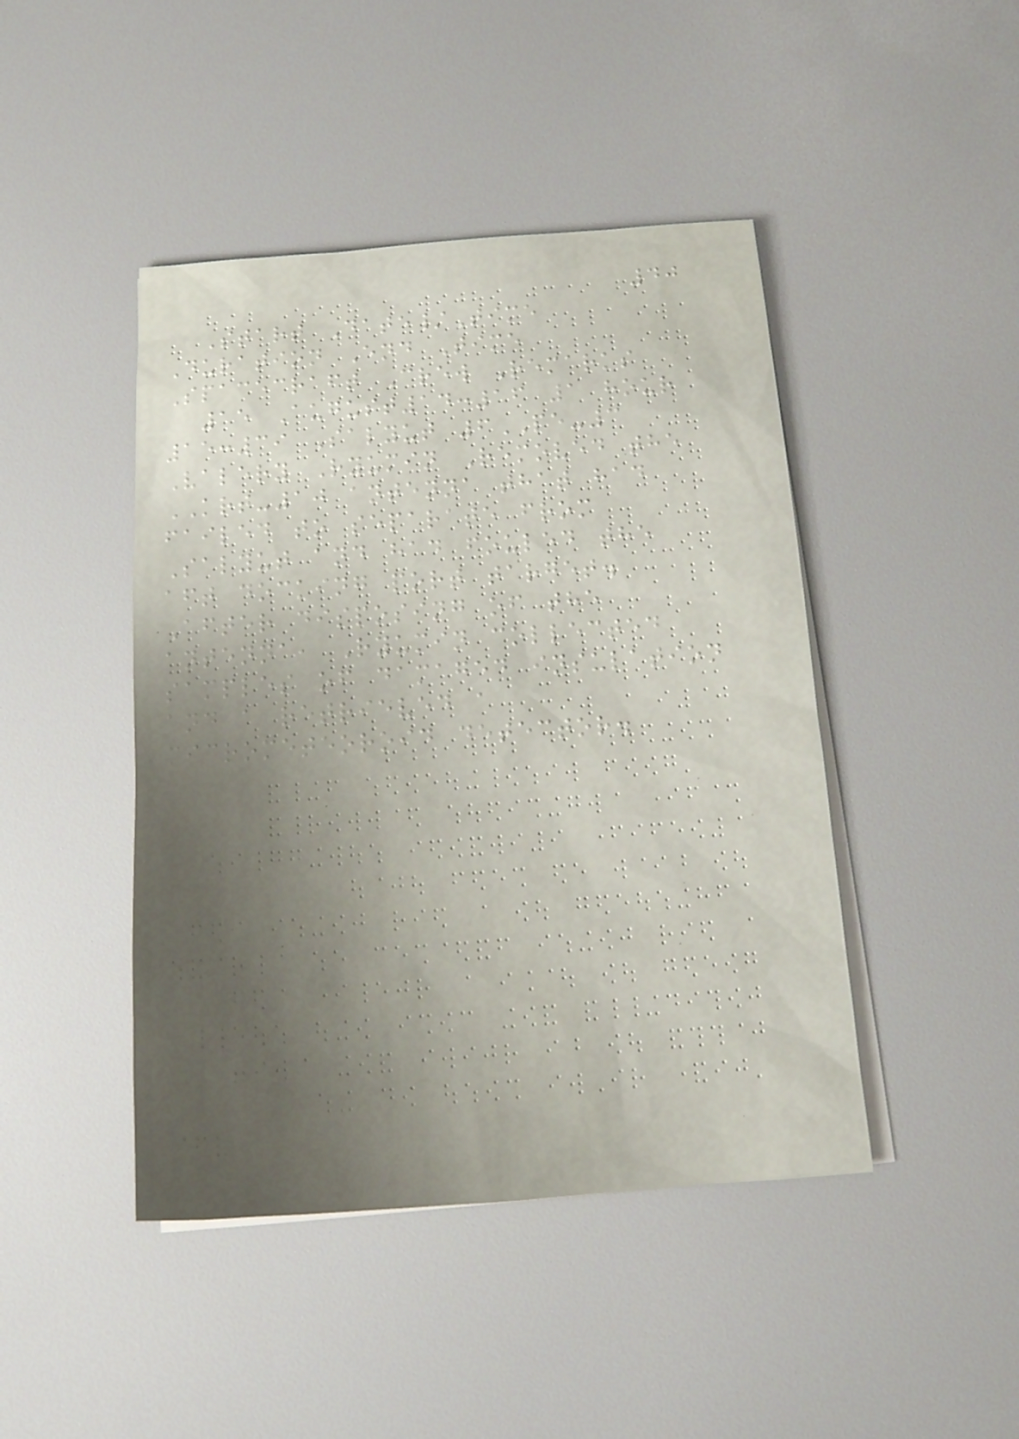40
Start Date/Time
Duration End Time
Spacecraft Crew Remarks
15 August14:16 1 hour
15:39 Salyut 6PE-3
Valery Ryumin Removed the
KRT-10 antenna that had
failed to separate from
Salyut and had fouled the
aft docking port target.
After disposing of the
antenna, Ryumin collected
samples of damaged insulation
and a retrieved a
micrometeoroid detector.
